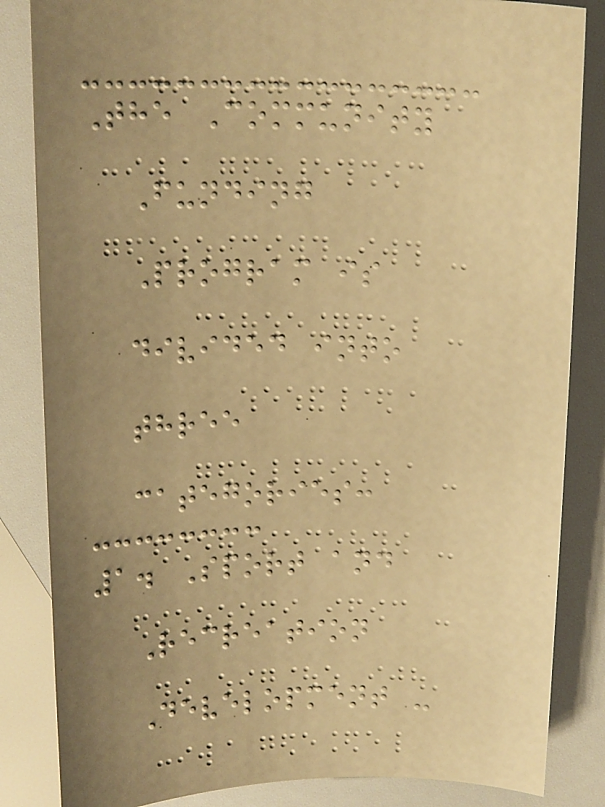The Community
Funding
Program is
divided into
three
categories:
1. Sport and
Recreation
Development -
